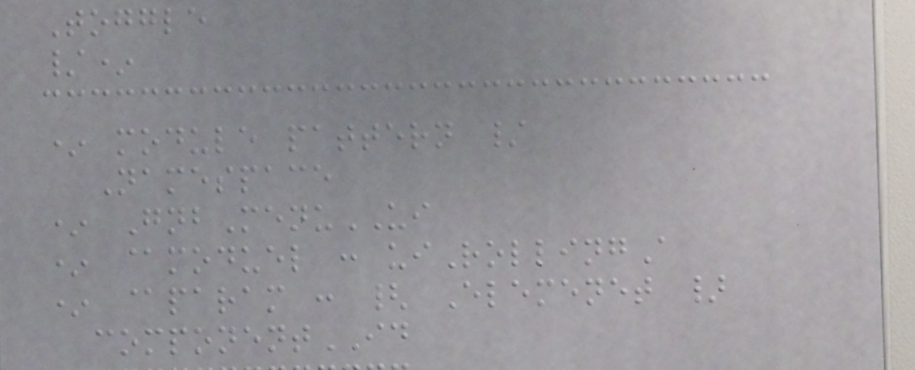Toggle
/*
* module pattern /
Namespace
* GnbMenuUI
* @moduel : uiRollingA
* @param : { Elemenet }
componentID
